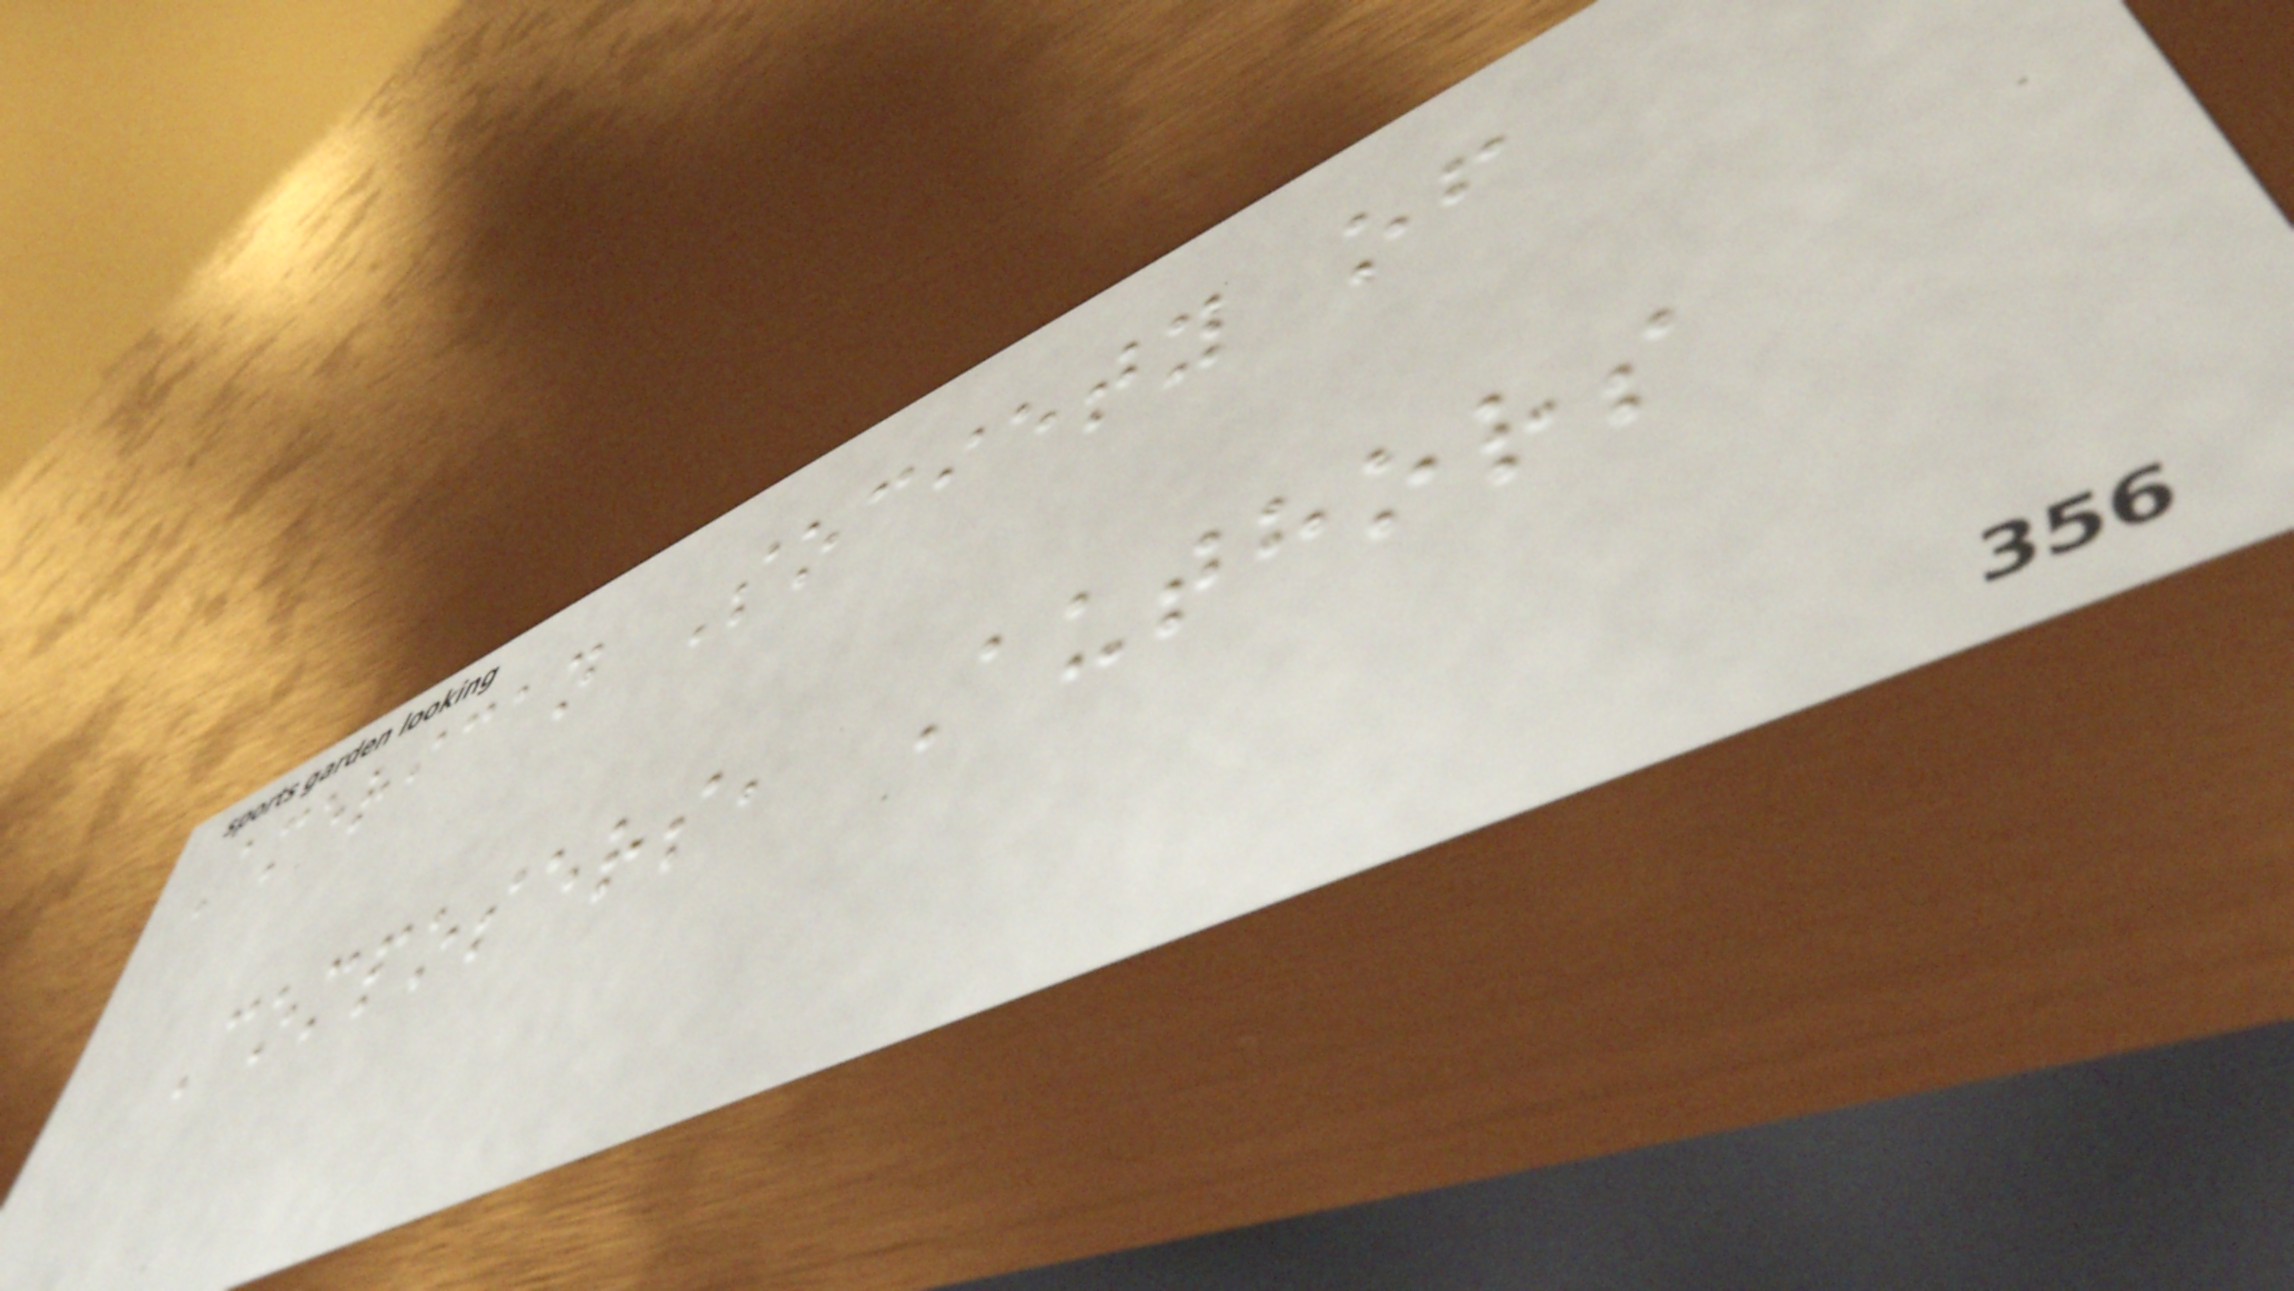American Society of
Composers, Authors
